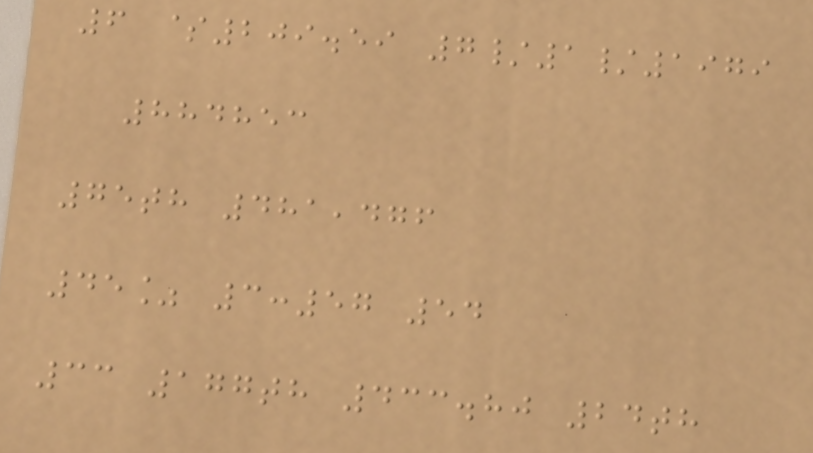6 $209.59 7/1/1979
884853
75th 481,476
45% 3:57 54
33 177th 433.80 24th
